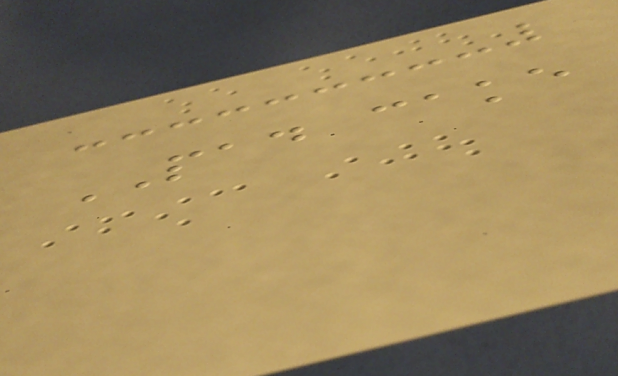PAD cake
